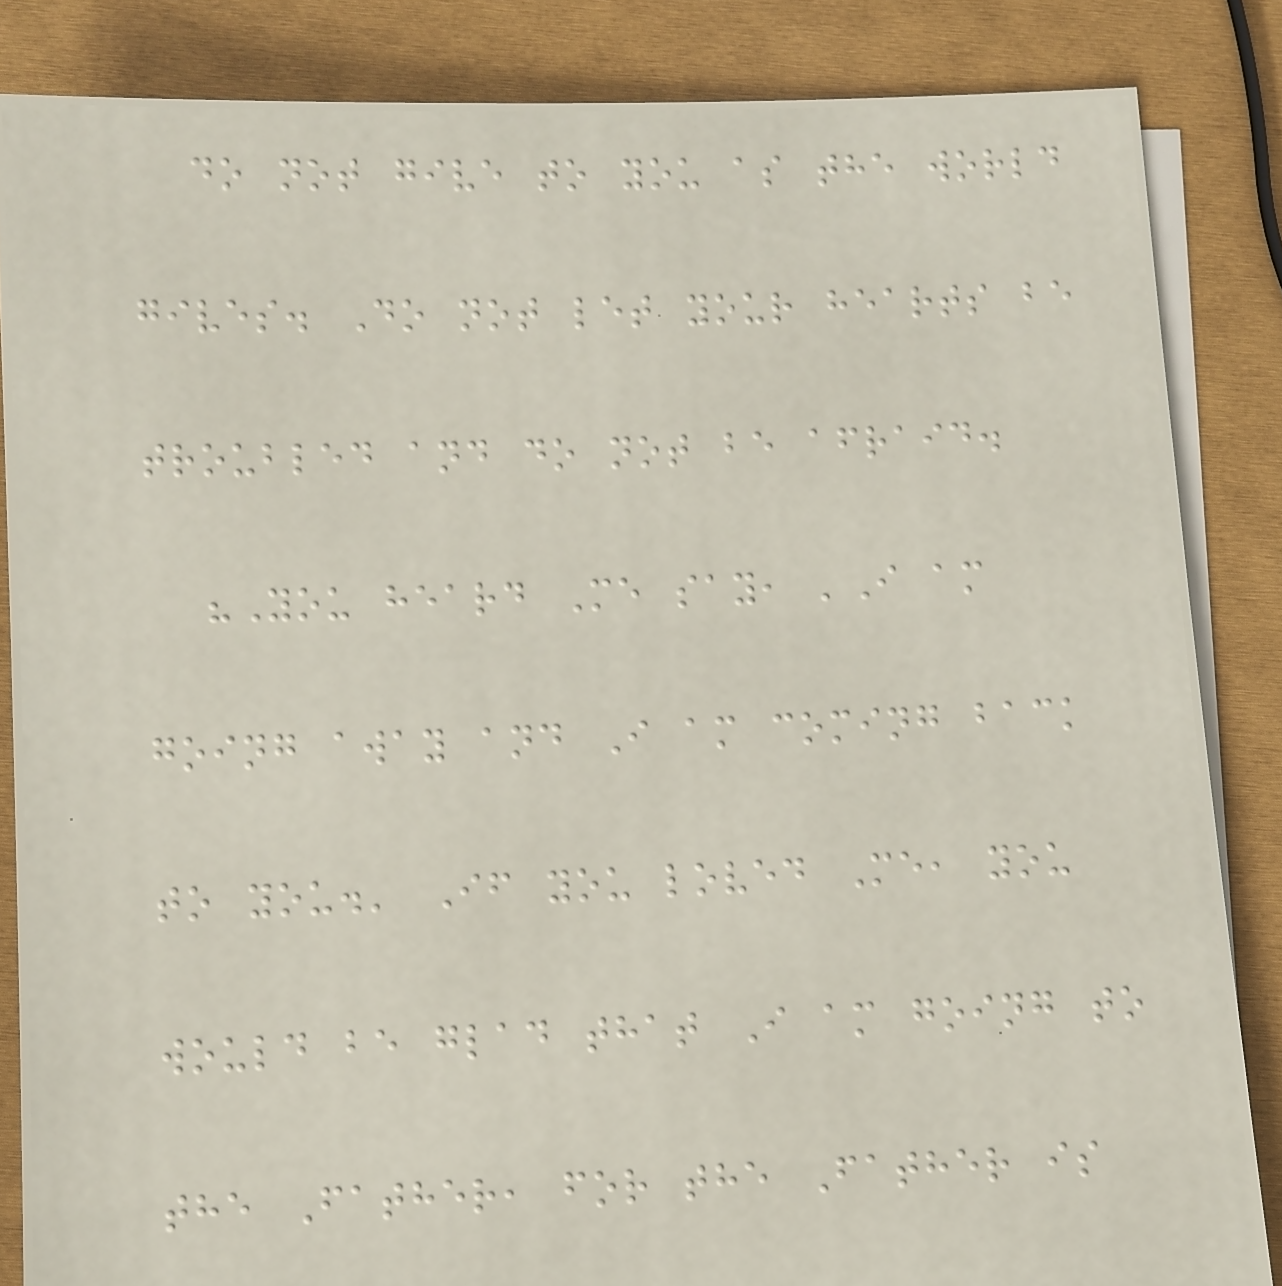do not give to you as the world
gives. Do not let your hearts be
troubled and do not be afraid.
"You heard Me say, 'I am
going away and I am coming back
to you.' If you loved Me, you
would be glad that I am going to
the Father, for the Father is
